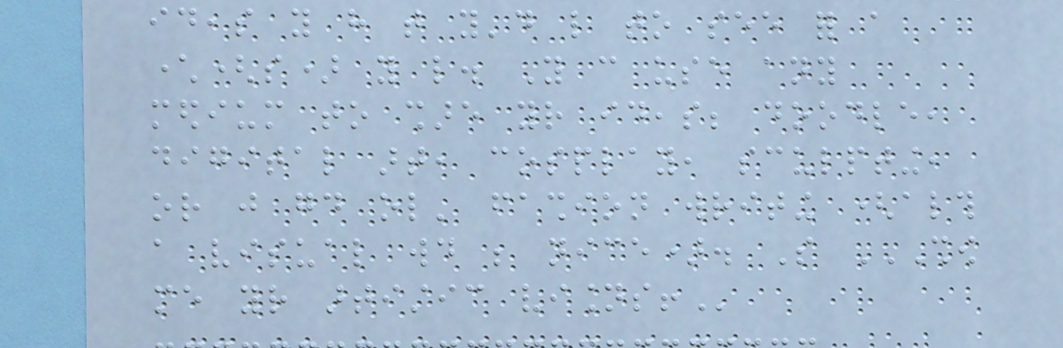ideas you have that you'd like to see for a
character(s) you like. You can use any
medium to share your ideas; doodle,
digital art, cosplay, sculpting,
or just good ol' fashion writing (although
a visual would be nice). So SHOW
ME YOUR ARTISTIC VISIONS!
